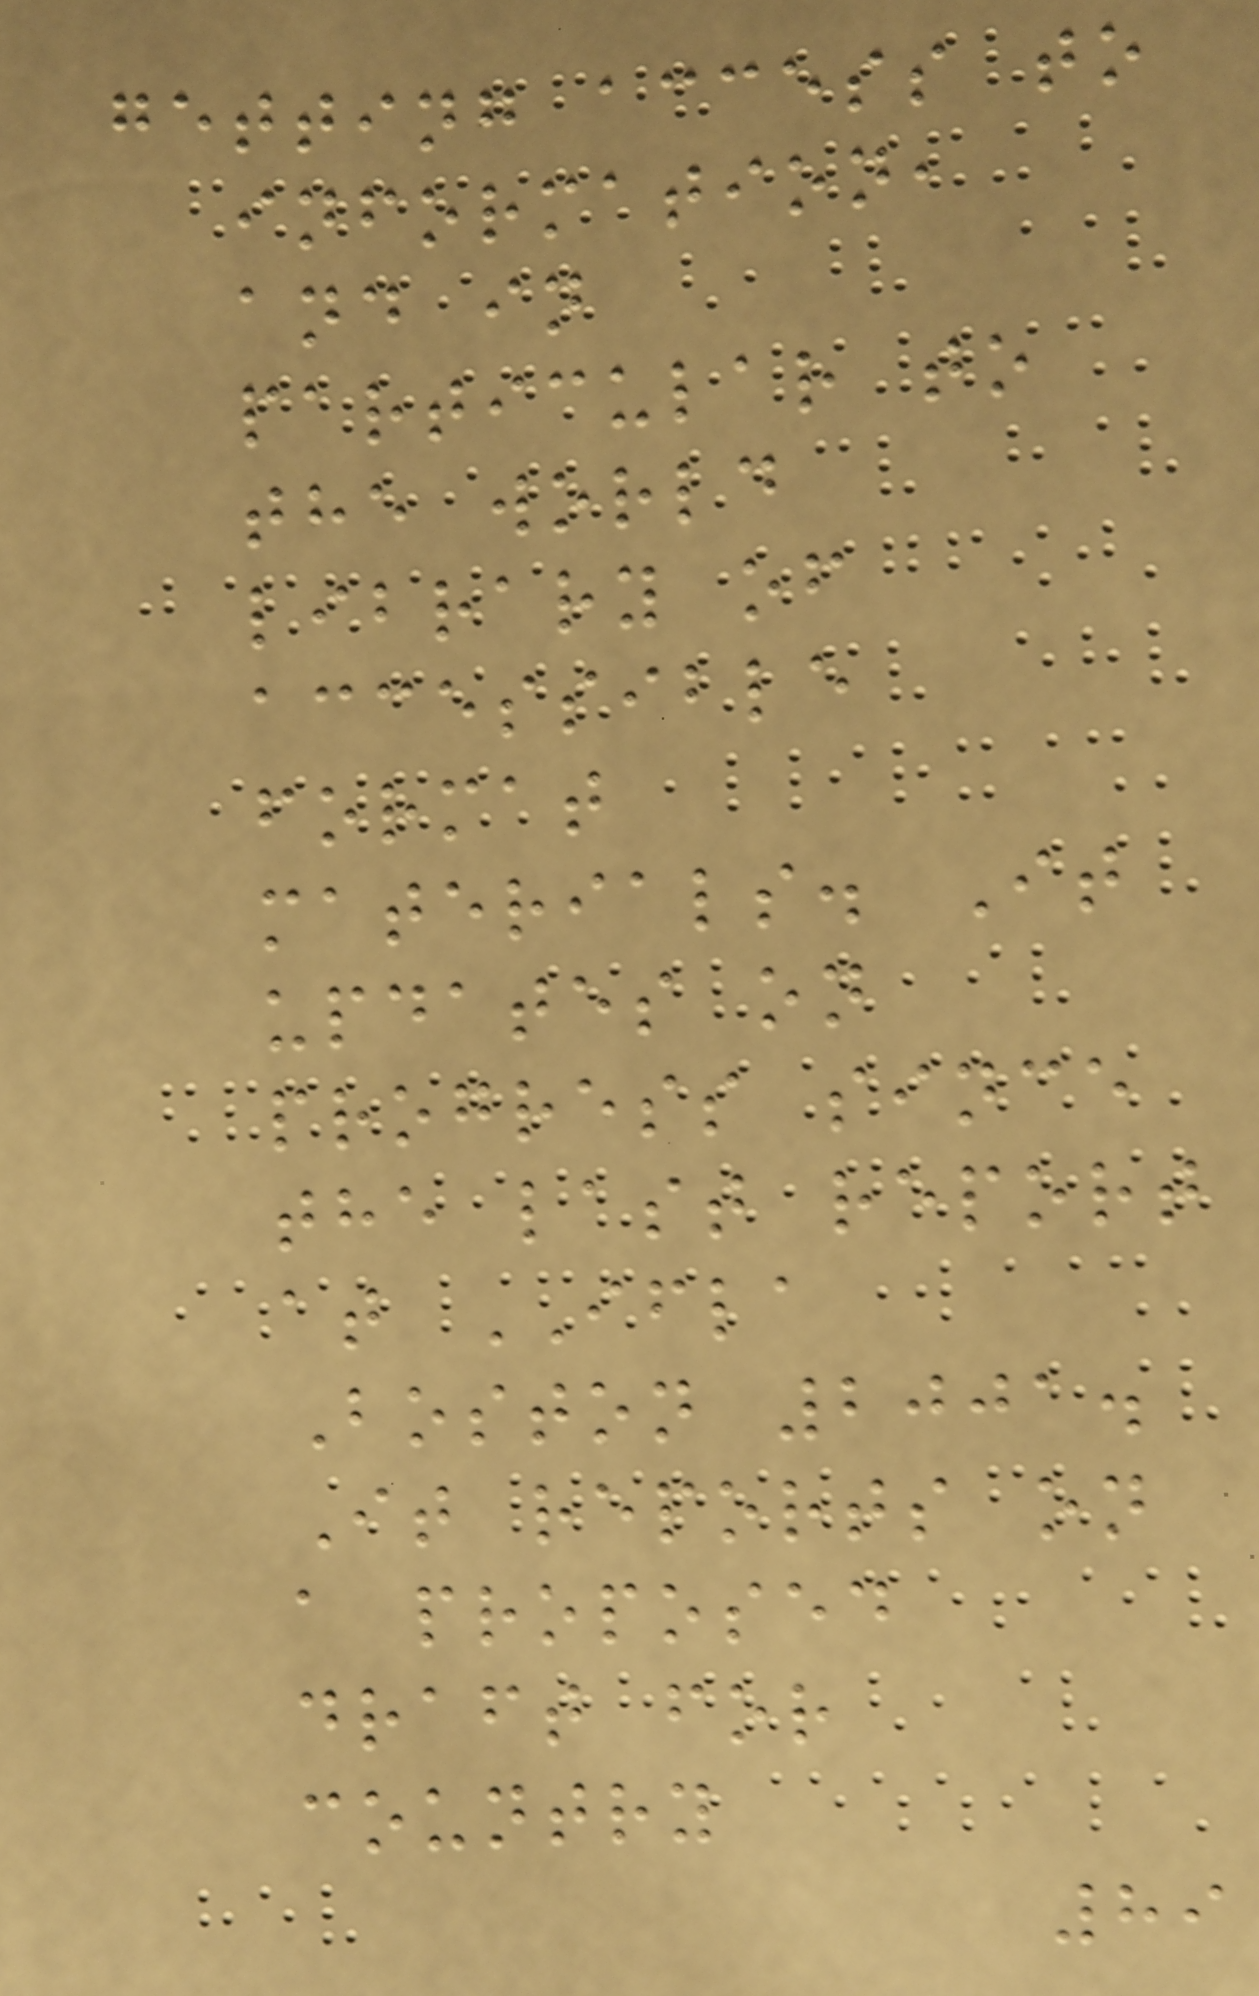getting access to
information,
and in
particular to
the world
library of
accessible
format
materials. It
updates on
progress since
the last report
at IFLA
Boston 2001.
It reports on
a proposed
draft for
country
89
